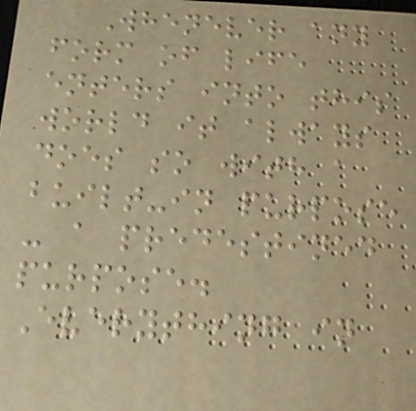Whenever any
form of life
enters into this
world it always
does so with a
built-in purpose
- a predestined
purpose.
Everything in
